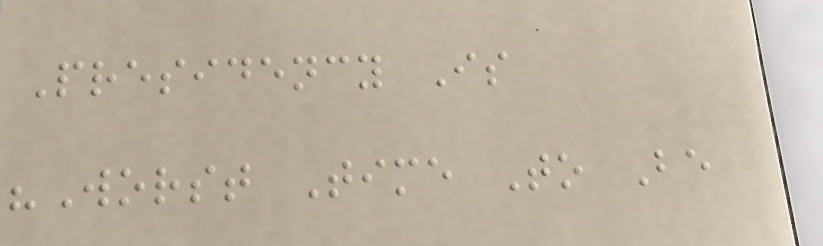Presidency Is
"Worst Time To Be
